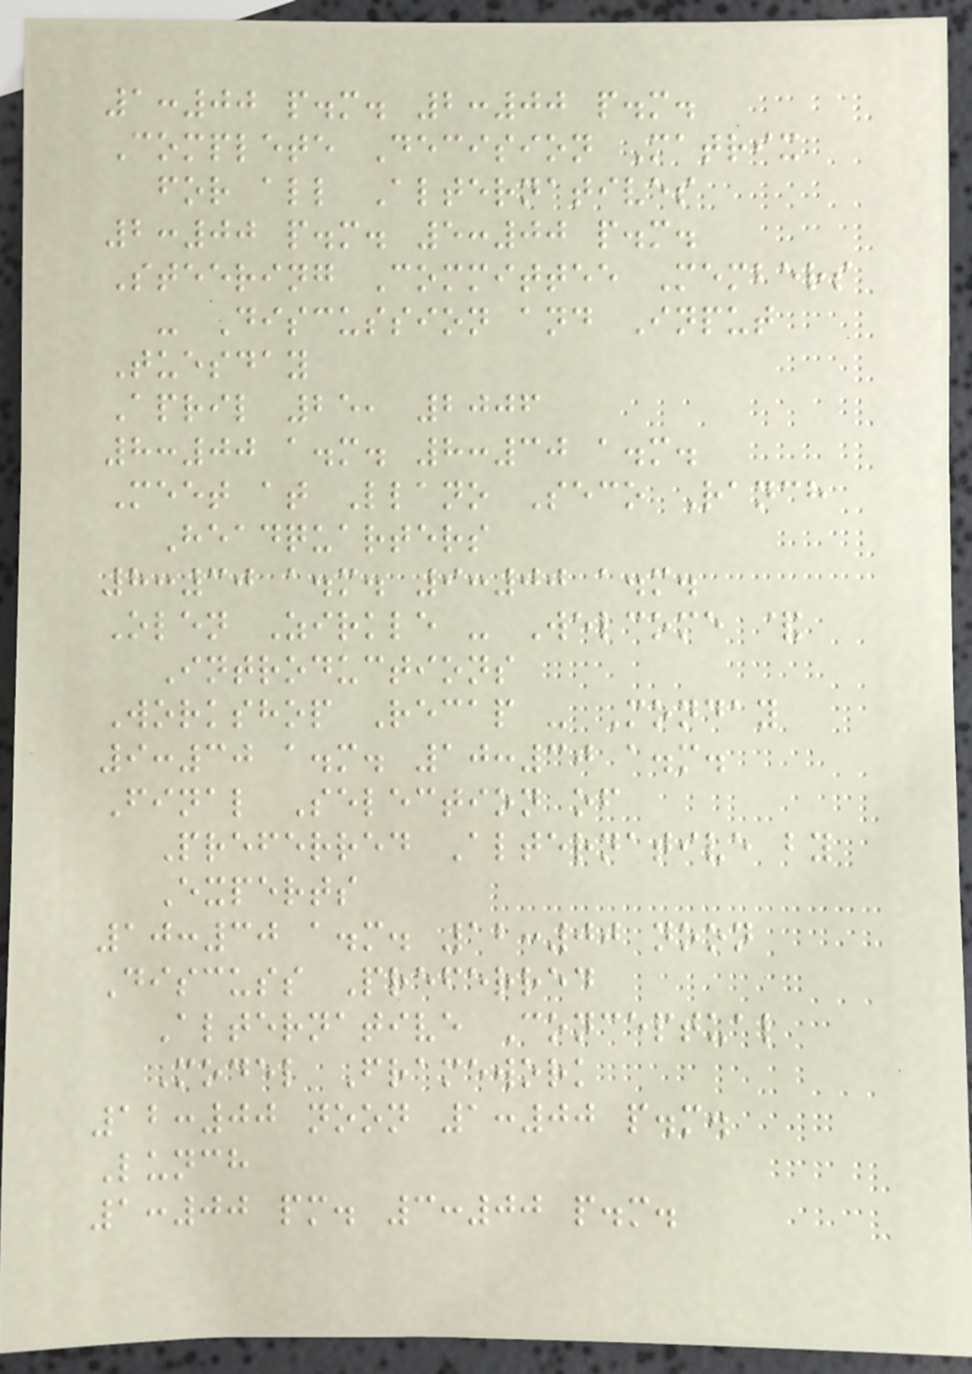1:00 p.m. 2:00 p.m.
Complete Decision Matrix
for all Alternatives
2:00 p.m. 5:00 p.m.
Steering Committee Members
- Discussion and Input
Tuesday
April 25, 2006
8:00 a.m. 8:30 a.m.
Meet at Llano Seco Ranch
Headquarters
8:30 a.m. 9:00 a.m.
Olen Zirkle - Welcome &
Introductions
Workshop Recap - Monday
9:30 a.m. 10:30 a.m.
Final Selection of
Preferred Alternative by
Experts
10:30 a.m. 12:00 noon
Discuss Preferred
Alternative Conceptual
Model Framework
12:00 noon 1:00 p.m.
Lunch
1:00 pm. 3:00 p.m.
